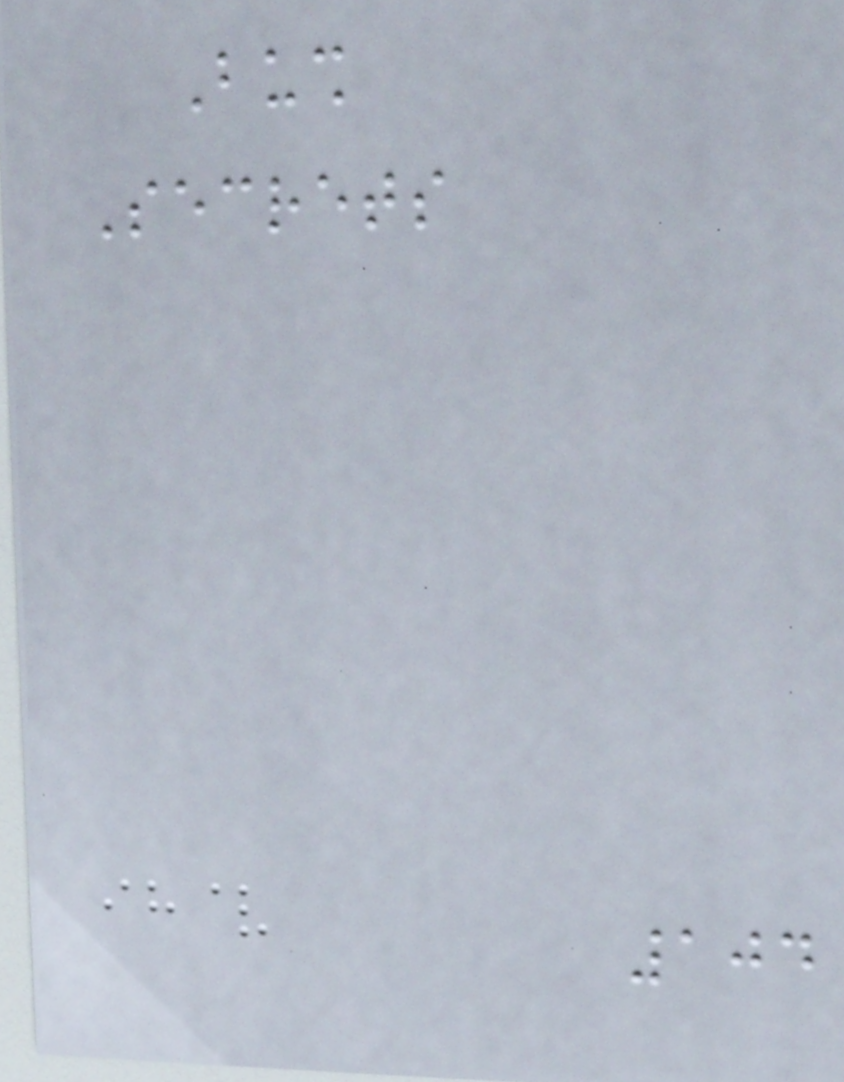Bush
Secrets
104
